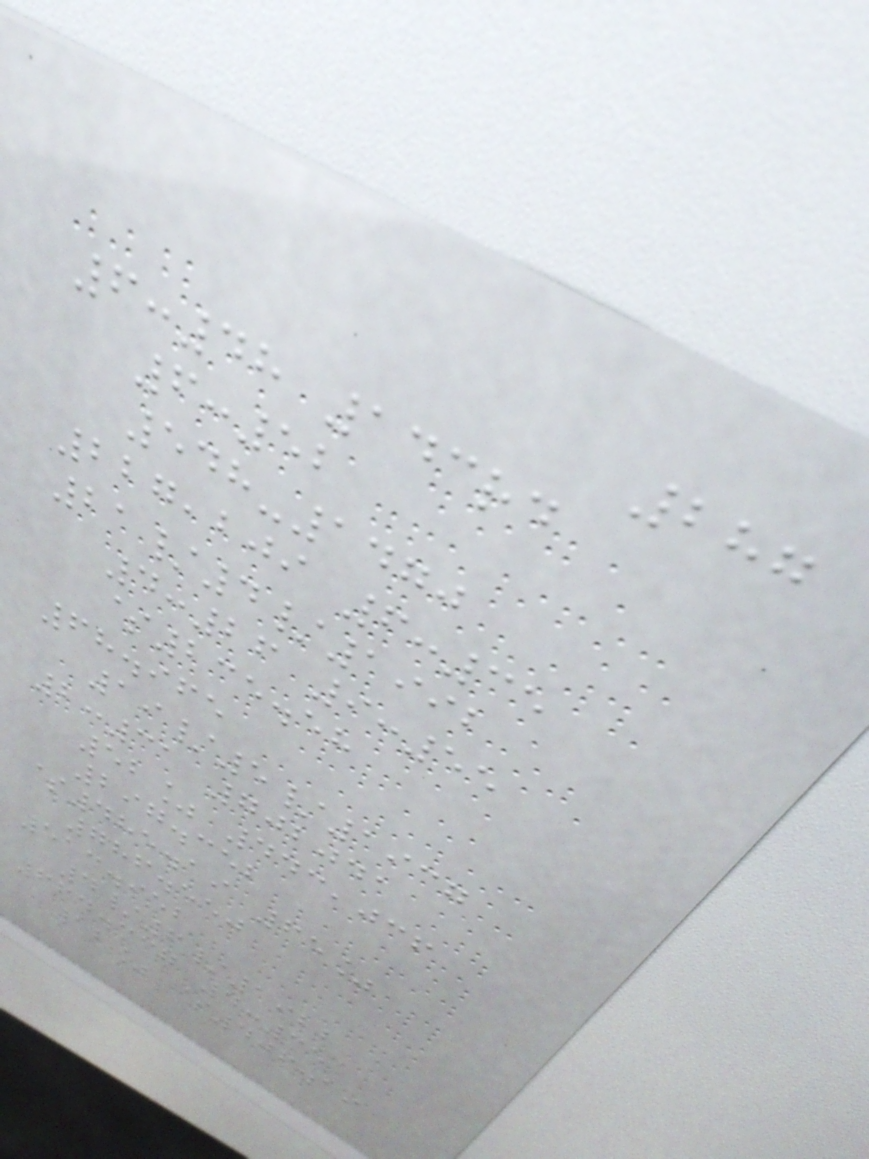287
6:48 143rd
6:52
548-1470
227,209 6:35
21/4/1992
4:26 9:55
$235.58
68.965
19/5/1937
2:31 702041
52% 443,036
297.352
$485.19 65%
786.550
513.952
4/6/1922
664.337 4:35
12% $406.19
